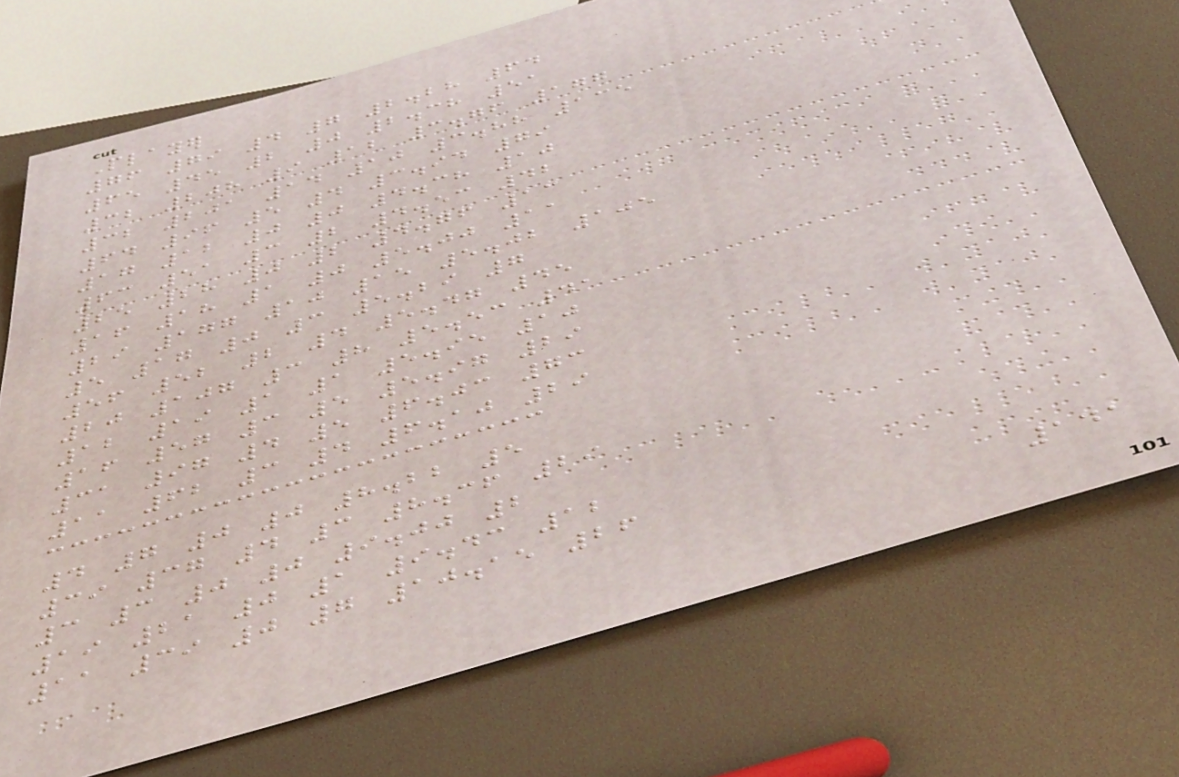Player
76 79 4 7 2.28 64
65 45 2 0 2.38 51
32 208 9 12 3.76 177
32 201 14 10 3.88 135
64 96 5 4 3.94 79
17 12 0 0 4.38 10
63 51 3 2 4.53 42
25 28 0 2 4.76 13
16 18 1 0 5.00 11
29 177 10 15 5.02 105
5 17 0 3 5.29 7
56 52 2 4 5.47 45
20 107 3 8 5.53 41
12 19 1 1 5.95 10
16 57 3 5 5.97 29
31 97 4 5 6.03 73
11 62 3 4 6.10 29
4 7 0 0 8.22 5
39 37 4 3 8.36 29
3 3 0 0 9.00 2
19 21 0 1 9.43 12
11 39 0 7 10.15 26
141
